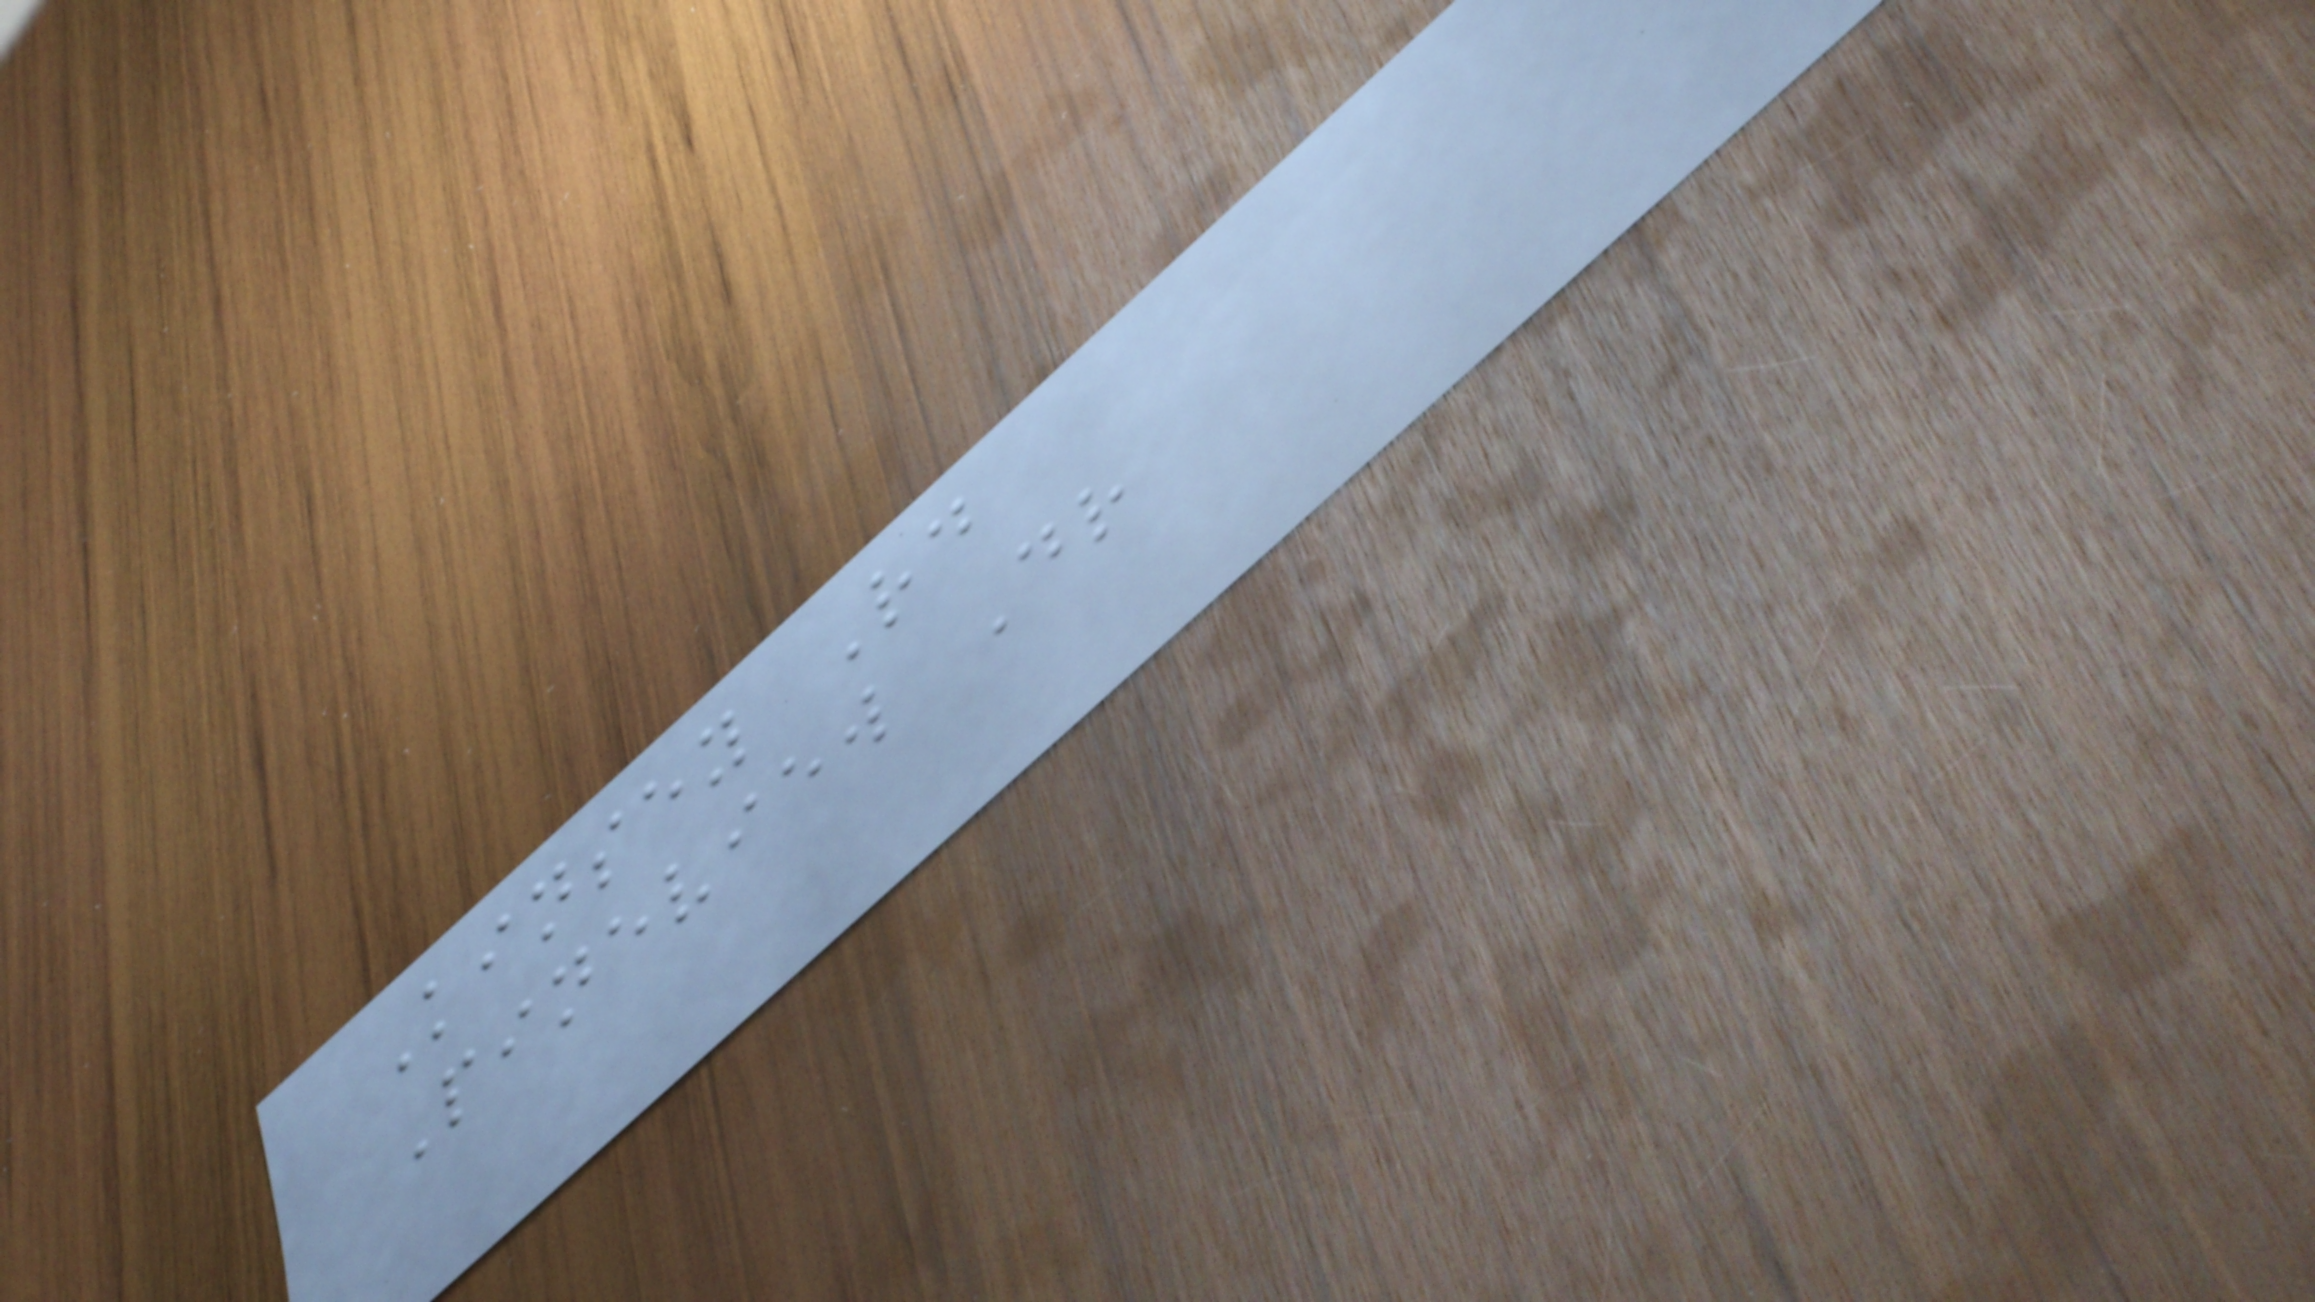Kinsey Rd
Pineview Dr
